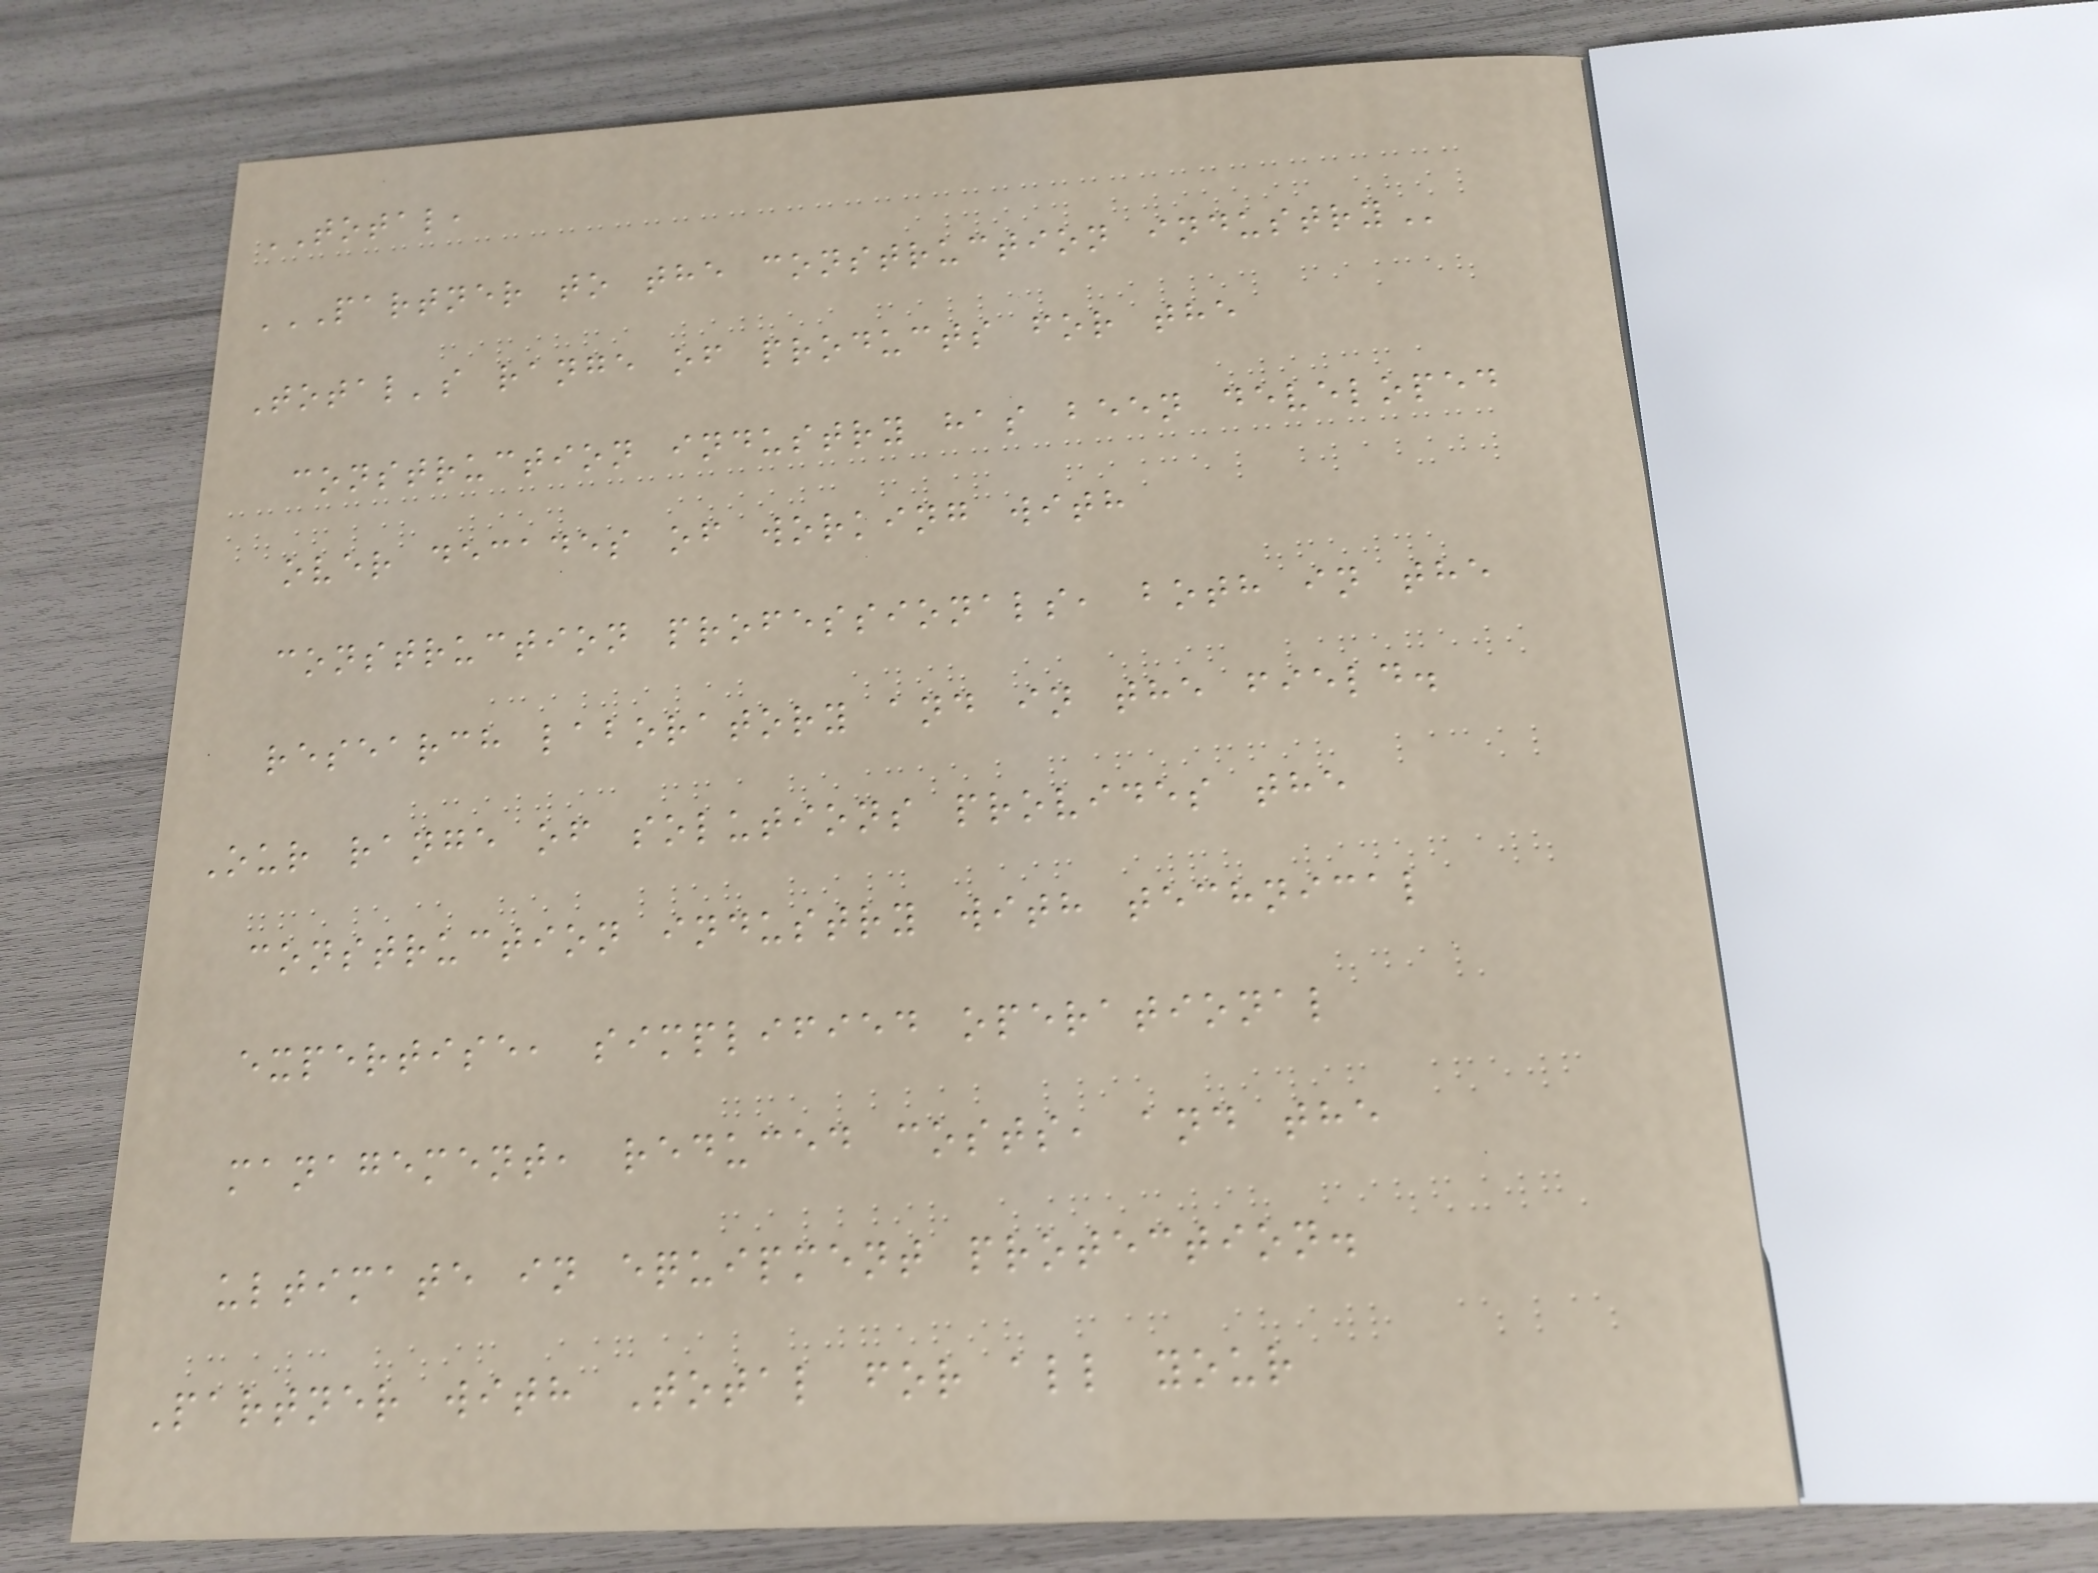TOTAL,
PARTNER TO THE CONSTRUCTION INDUSTRY
Total's range of products for the
construction industry has been developed
over decades of working with
construction professionals, both in the
research laboratory and in the field.
Our range of solutions provides the
construction industry with technical
expertise, simplified operational
management, reduced costs, and the
ultimate in equipment protection.
Partner with Total for all your
